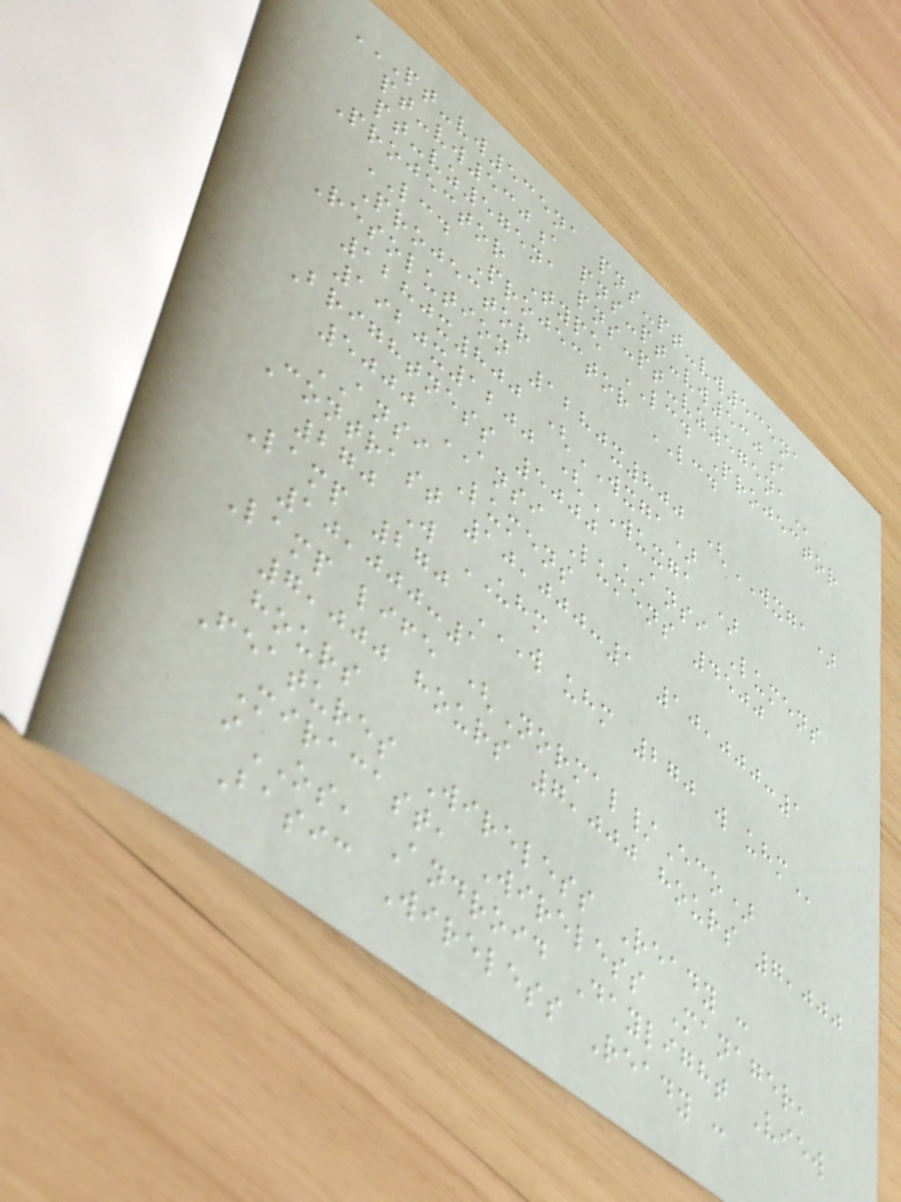PT-VW535NA PNS-PT-VW535NA
PT-VW530A PNS-PT-VW530A
PT-VZ575NA PNS-PT-VZ575NA
Projector Type LCD Projector
LCD Projector LCD
Projector
Resolution 1280x800 (WXGA)
1280x800 (WXGA)
1920x1200 (WUXGA )
Brightness 5000 ANSI Lumens
5000 ANSI Lumens 4500
ANSI Lumens
Contrast 10,000:1 10,000:1
270 W UHM
Lamp 270 W UHM 270 W UHM
10,000:1
Lamp life (Normal/Eco)
7,000 hours 7,000 hours 7,000
hours
Features Wireless Ready :
Miracast, Wireless Manager,
iOS, Android Daylight View
Basic Wireless Ready :
